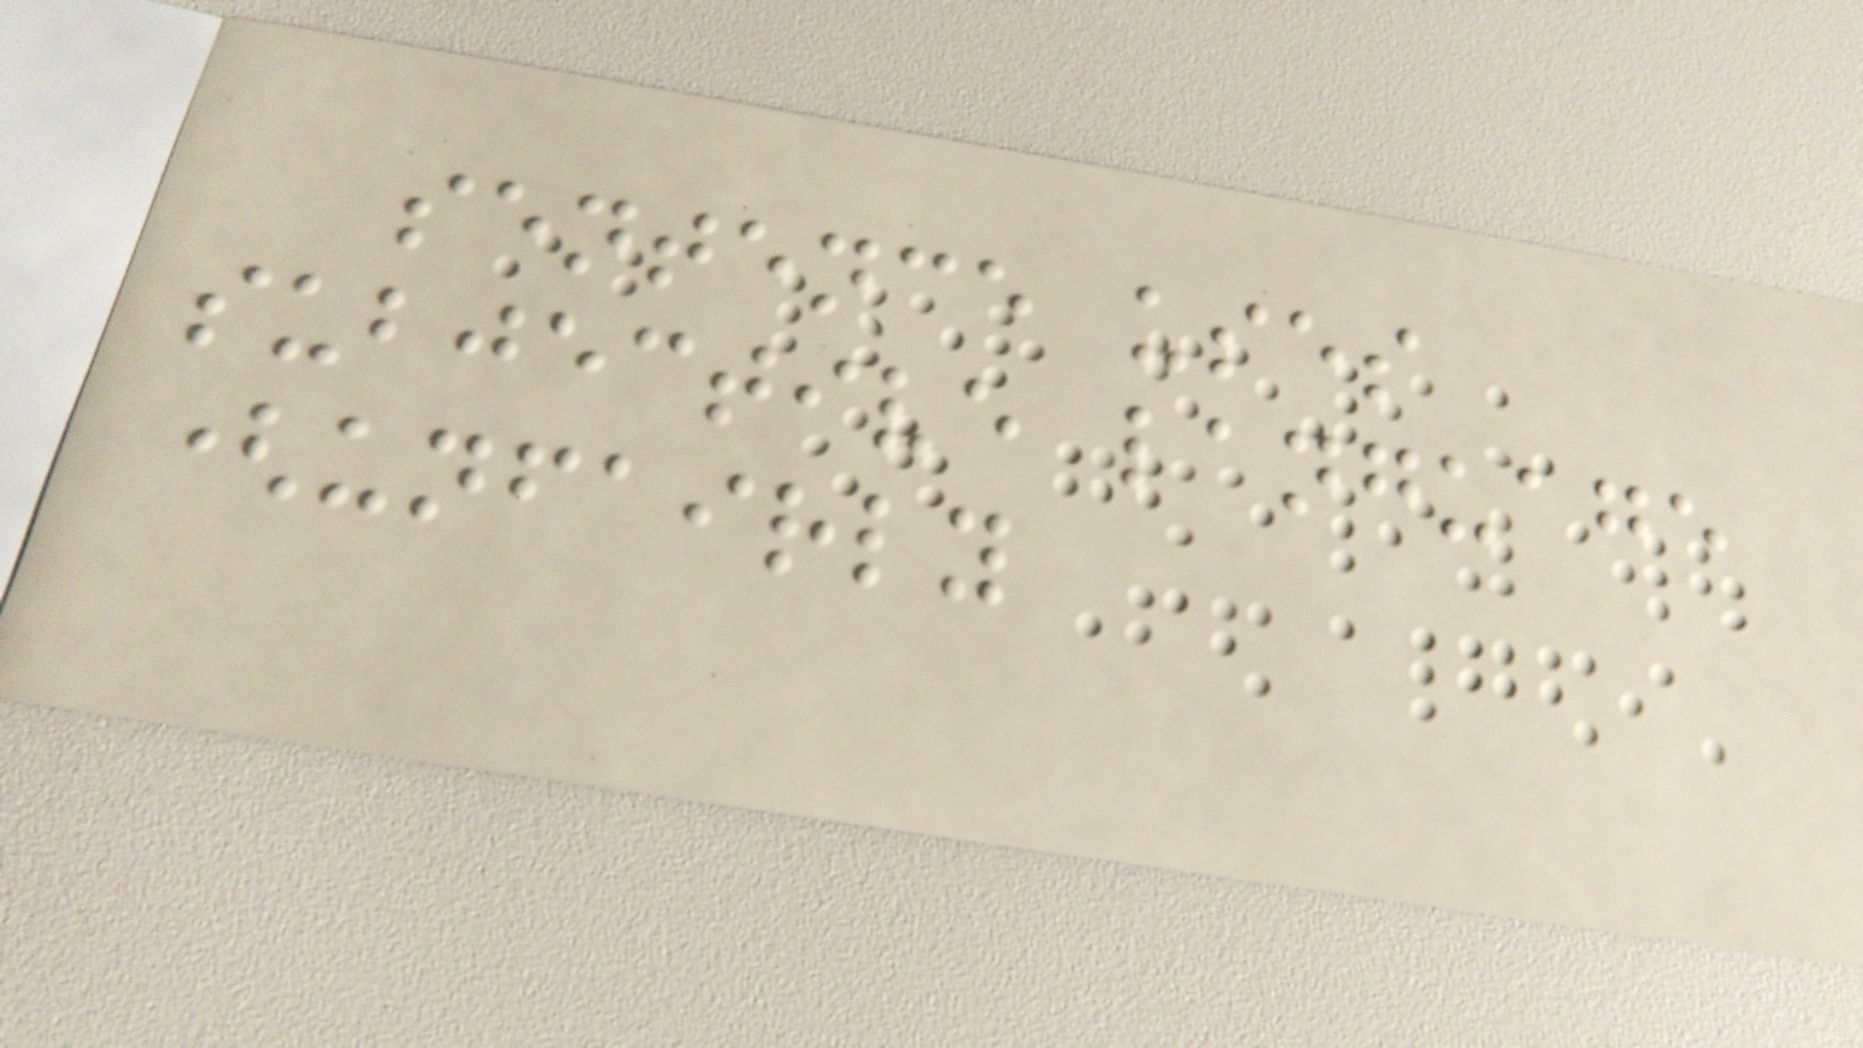sentence uses
subjective language
(unfairly
